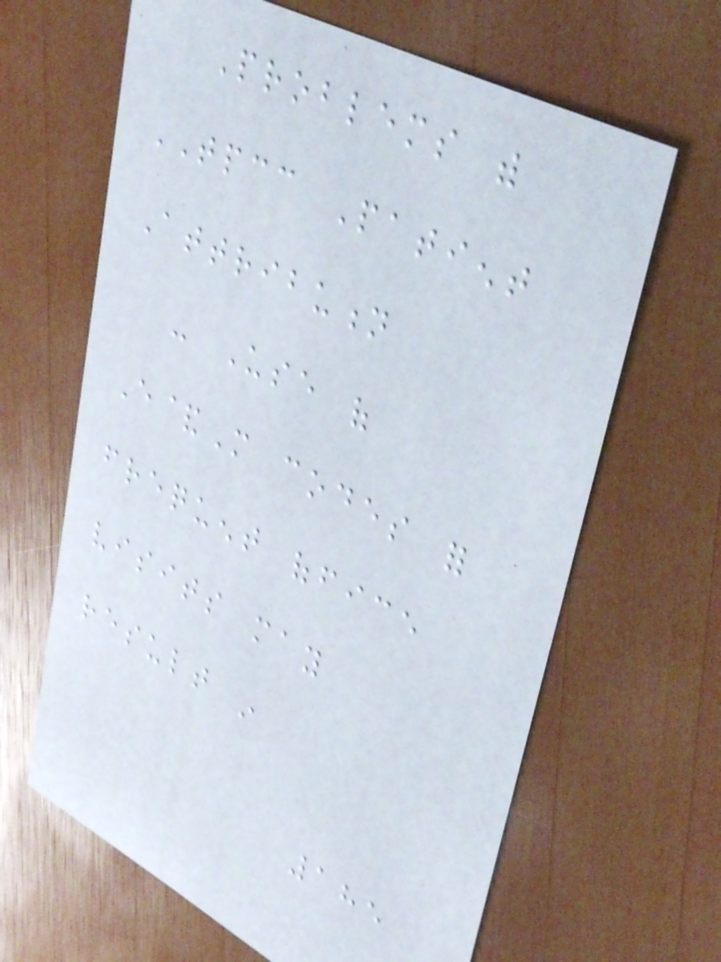Problems with
TPCC Patient
Attribution
- Use of
E&M codes for
frequent office
visits may
result in
185
